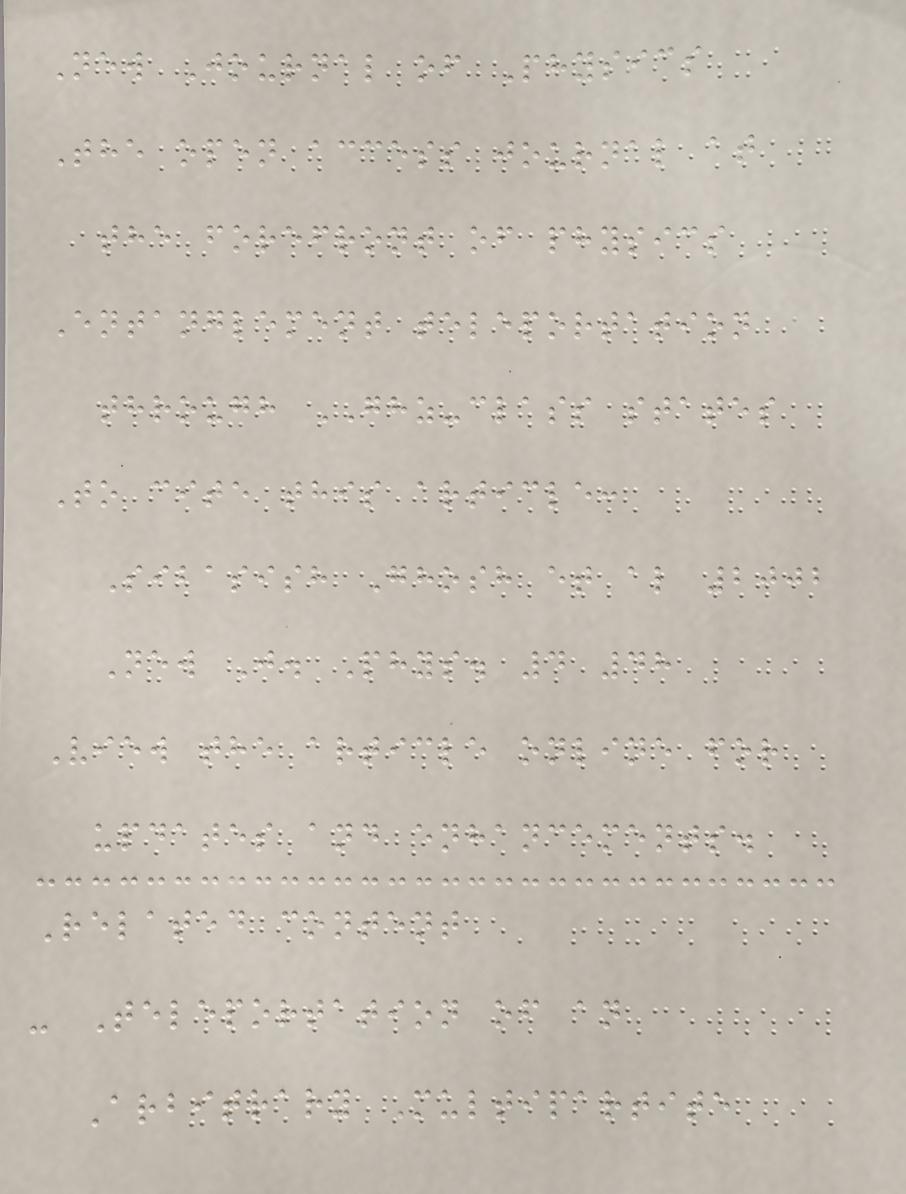New Journal of Physics
The open access journal at
the forefront of physics
Entanglement teleportation
through GHZ-class states
To cite this article:
Sibasish Ghosh et al 2002
New J. Phys. 4 48
View the article online for
updates and enhancements.
Related content
- Teleportation of an
Arbitrary Multipartite
